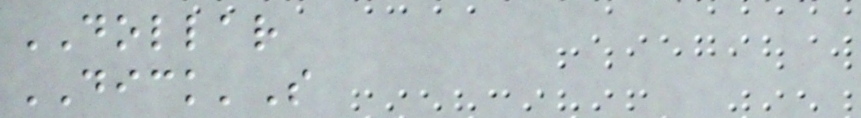DOLLAR
DICK'S
